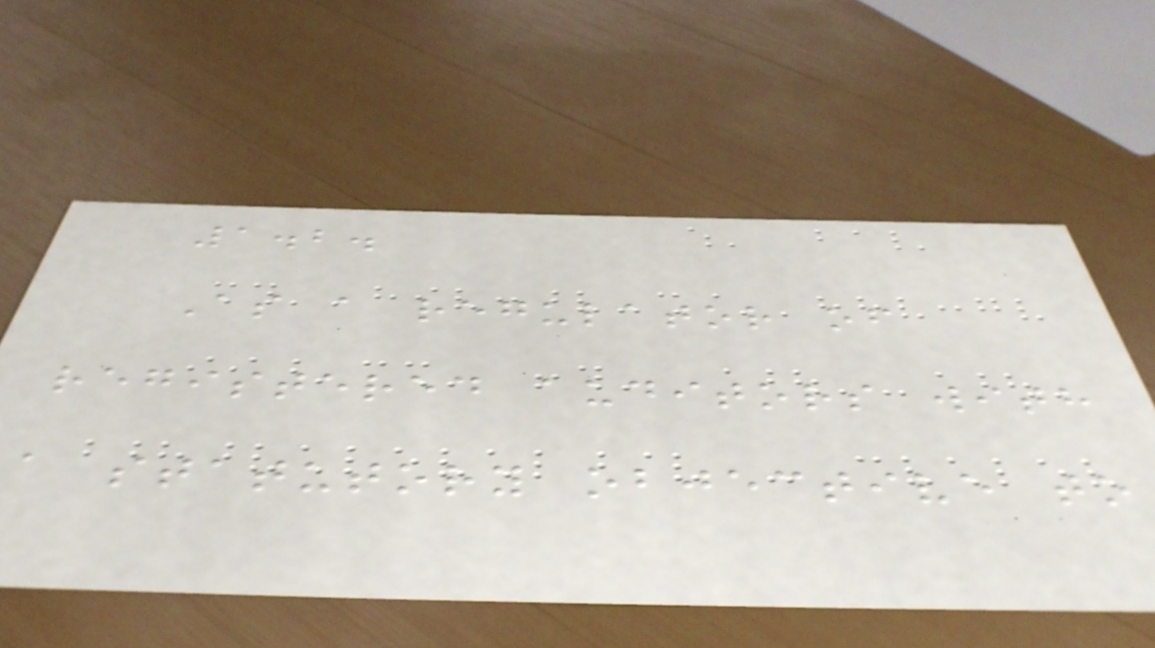1.2.
As a regulator of
registered auditors with
a statutory objective to
